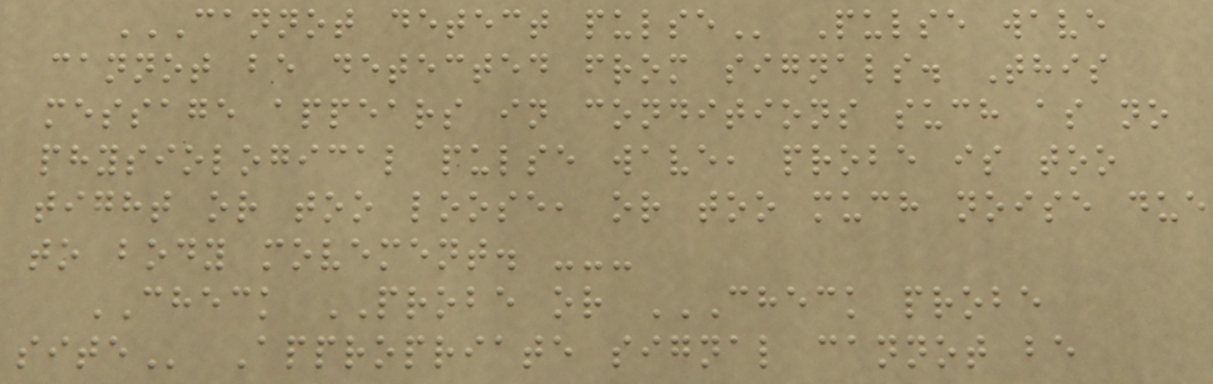CANNOT DETECT PULSE Pulse wave
cannot be detected from signals. This
message appears in conditions such as no
physiological pulse wave, probe is too
tight or too loose, or too much noise due
to body movement. ---
CHECK PROBE or CHECK PROBE
SITE Appropriate signal cannot be
